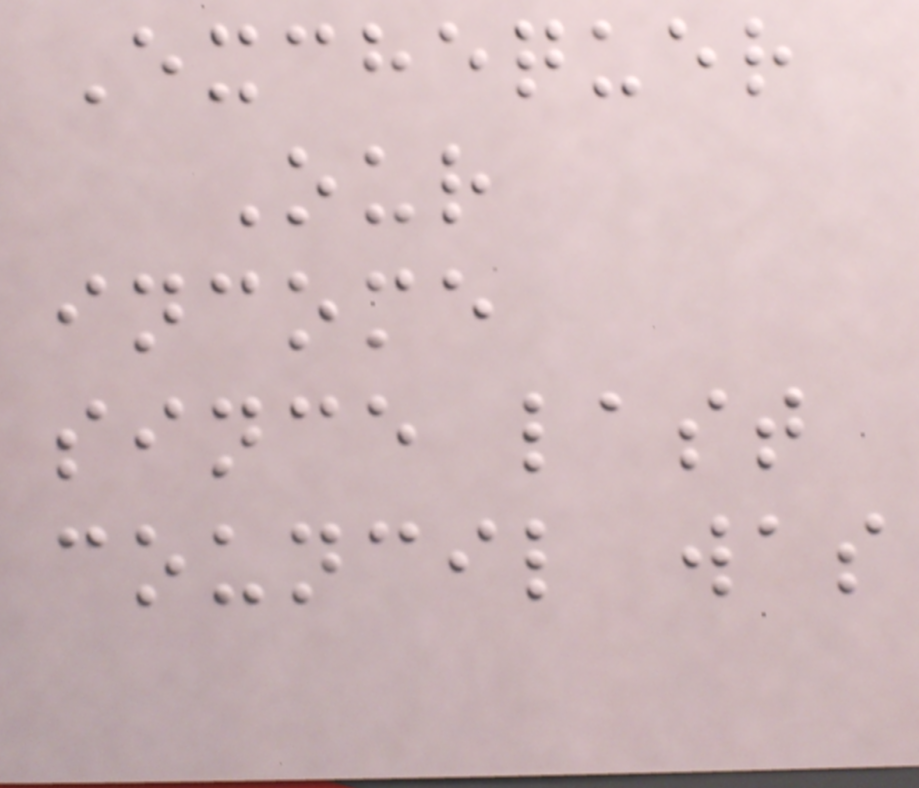Exchequer
Our
income
since last
council was
